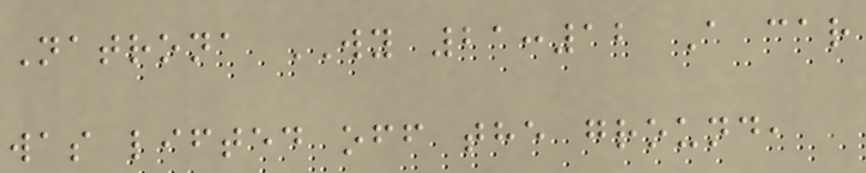Natrona WY 21:12 A car
was lifted off the ground,
